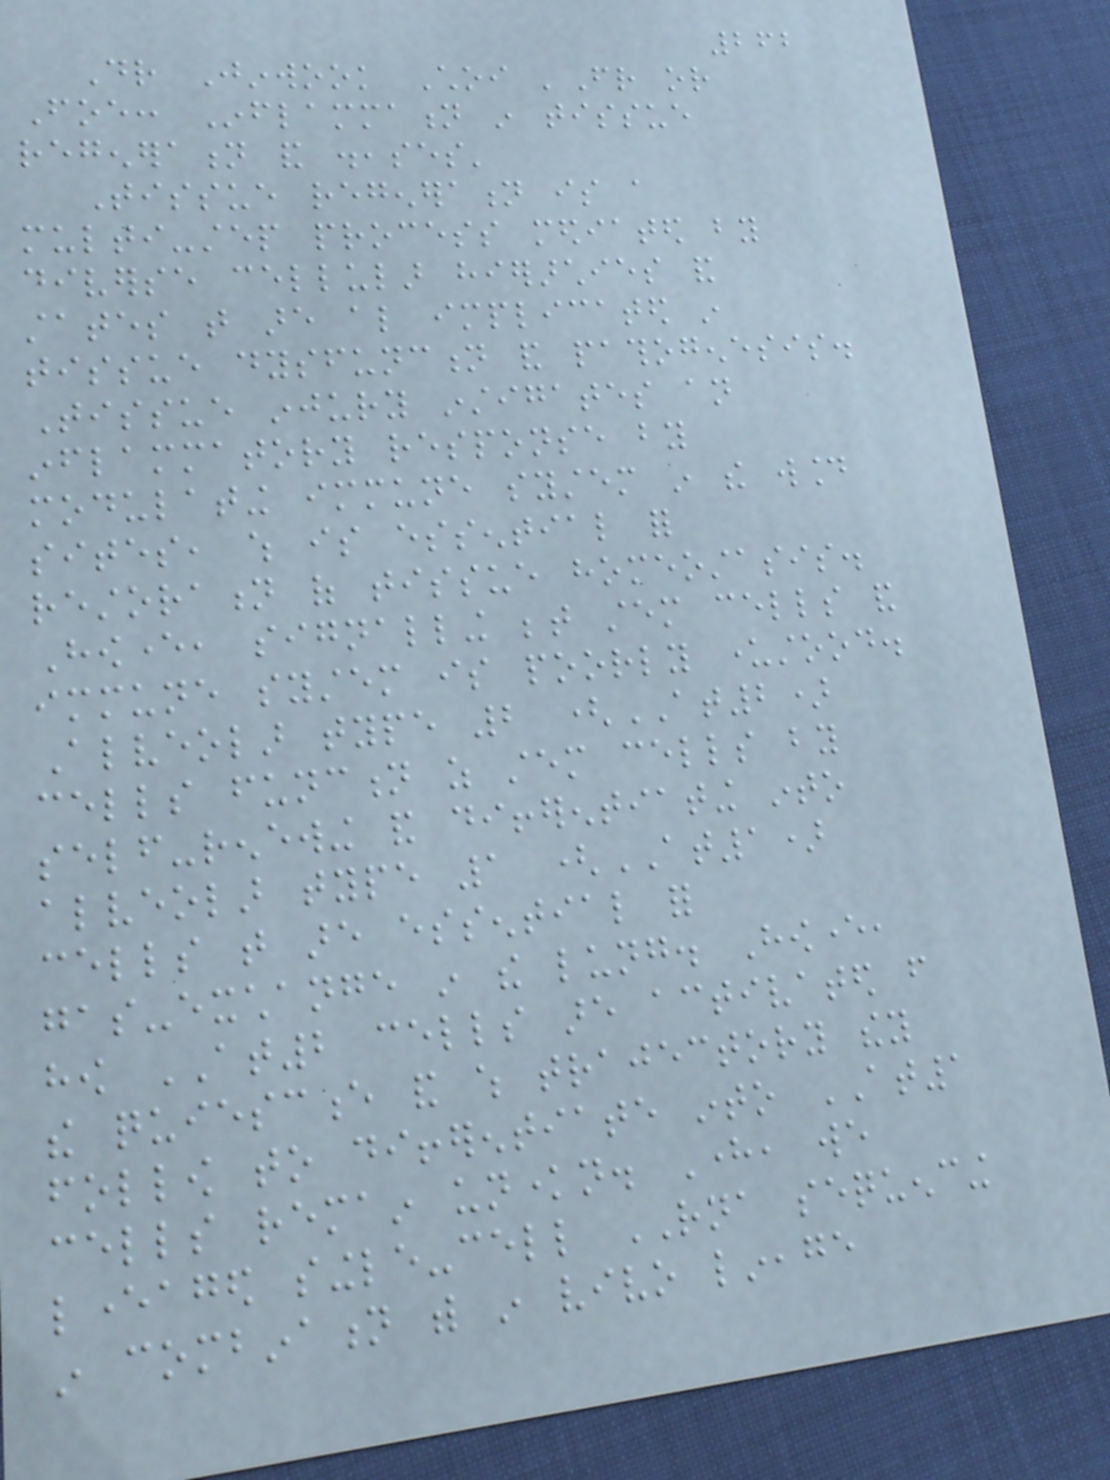262
Dr Jinwook Choi 'Friend or
Foe: Inflammation in tissue
regeneration and diseases'
Tissue regeneration is a
multi-step process mediated by
diverse cellular hierarchies and
states that are also implicated in
tissue dysfunction and pathogenesis.
Tissue injury instigates an
inflammatory response by
modulating immune system in the wound
sites, which is essential for
restoration of tissue homeostasis.
However, signalling between stem cells and
immune system is poorly understood.
Alveolar type 2 (AT2)
cells function as stem cells by
self-renewing and differentiating into
alveolar type 1 (AT1)
cells that are essential for
gas-exchange in the lung. However,
how AT2 cells are activated from
the quiescence and which trajectory they
follow to differentiate into AT1
cells remain unknown. Here, we
leveraged single-cell RNA sequencing
in combination with in vivo lineage
